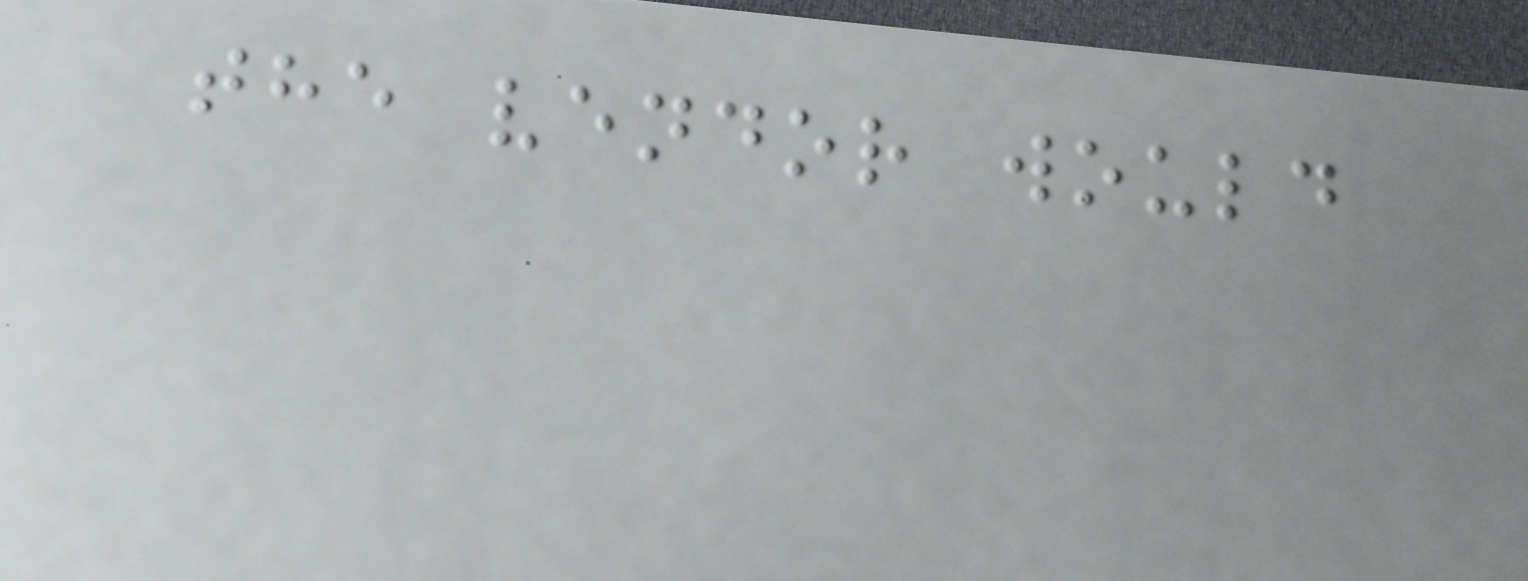the vendor would
